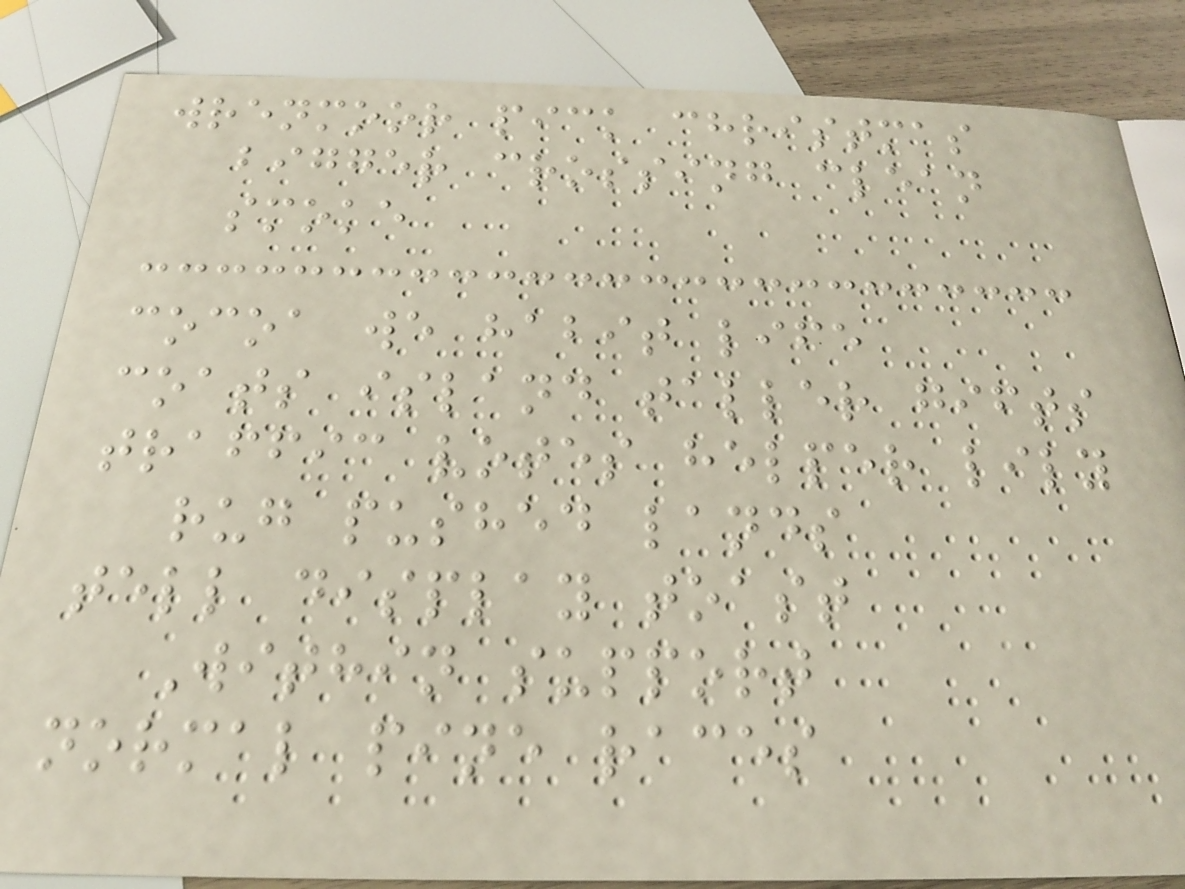wrenmoor pick christmas
bigger crossing clean
smoke
cocoa we habit life
coats island taller gifts
traffic votes helper lily
rug pushed lands
tell display toast
Within support
normal pine races
